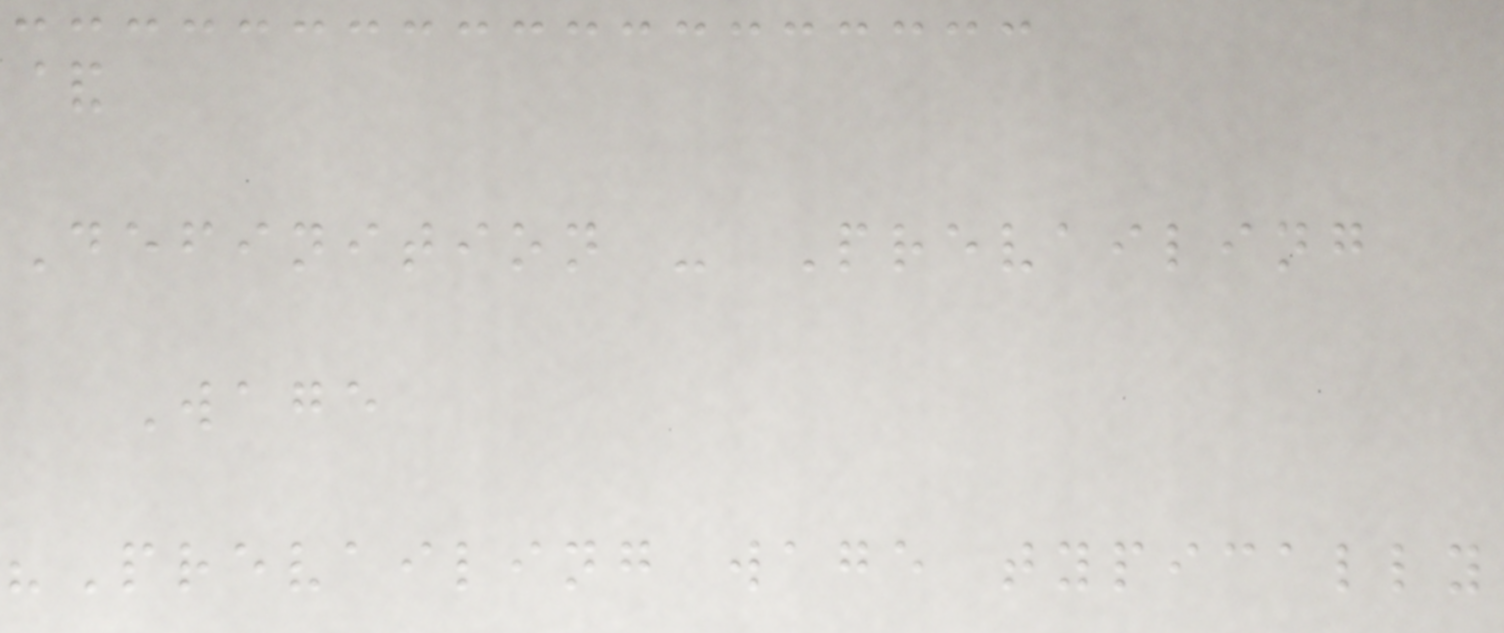&
Definition - Prevailing
Wage
"Prevailing wage typically
